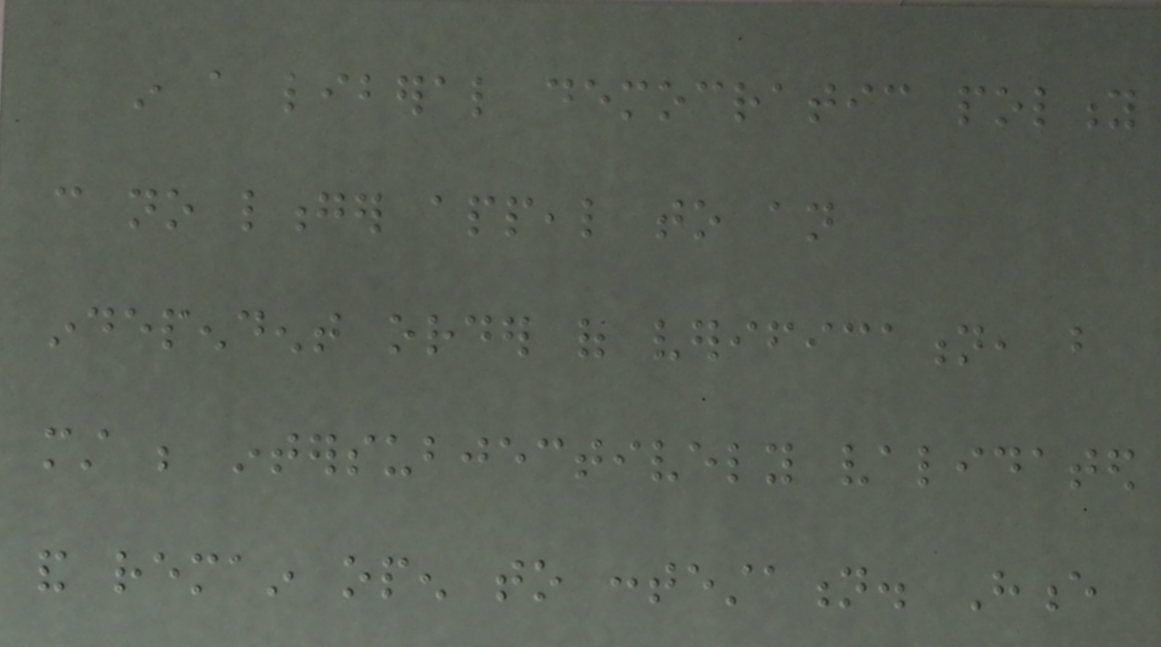in a liberal democratic polity
can no longer appeal to an
independent order of verification, but
must be intersubjectively validated
and remain open to contestation. Hence
